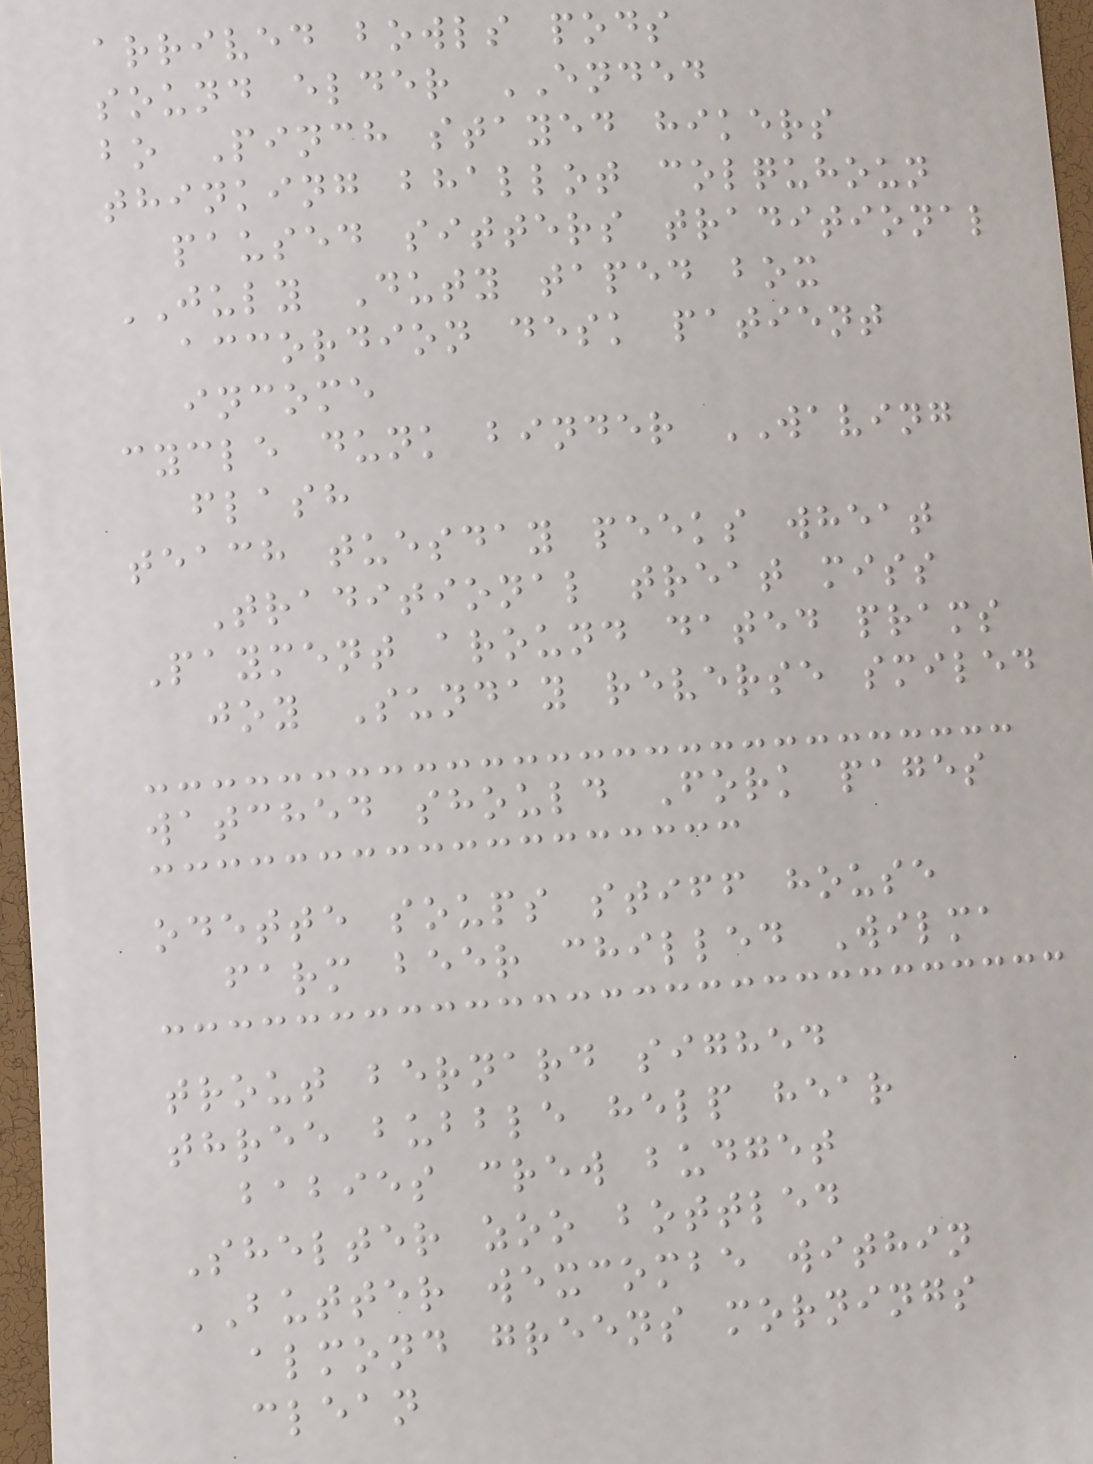arrived bowls pods
sound elder ENDED
bo Pinch stayed hikers
thinking bhallot colquhoun
paused sitters traditional
JULY Duty taped box
accordion desk patient
income
cycle dunk binder WAVING
flash
teach tuesday peeks wheat
Traditional treat miss
Payment around dated prams
joy Sunday reverse smiled
watched should Fork pages
odette soups stiff house
farm beer chilled Wilma
trout bernard sighed
three bubble help hear
babies crew budget
Shelter zoo bottled
BUTTER wexcombe within
almond greens mornings
clean
